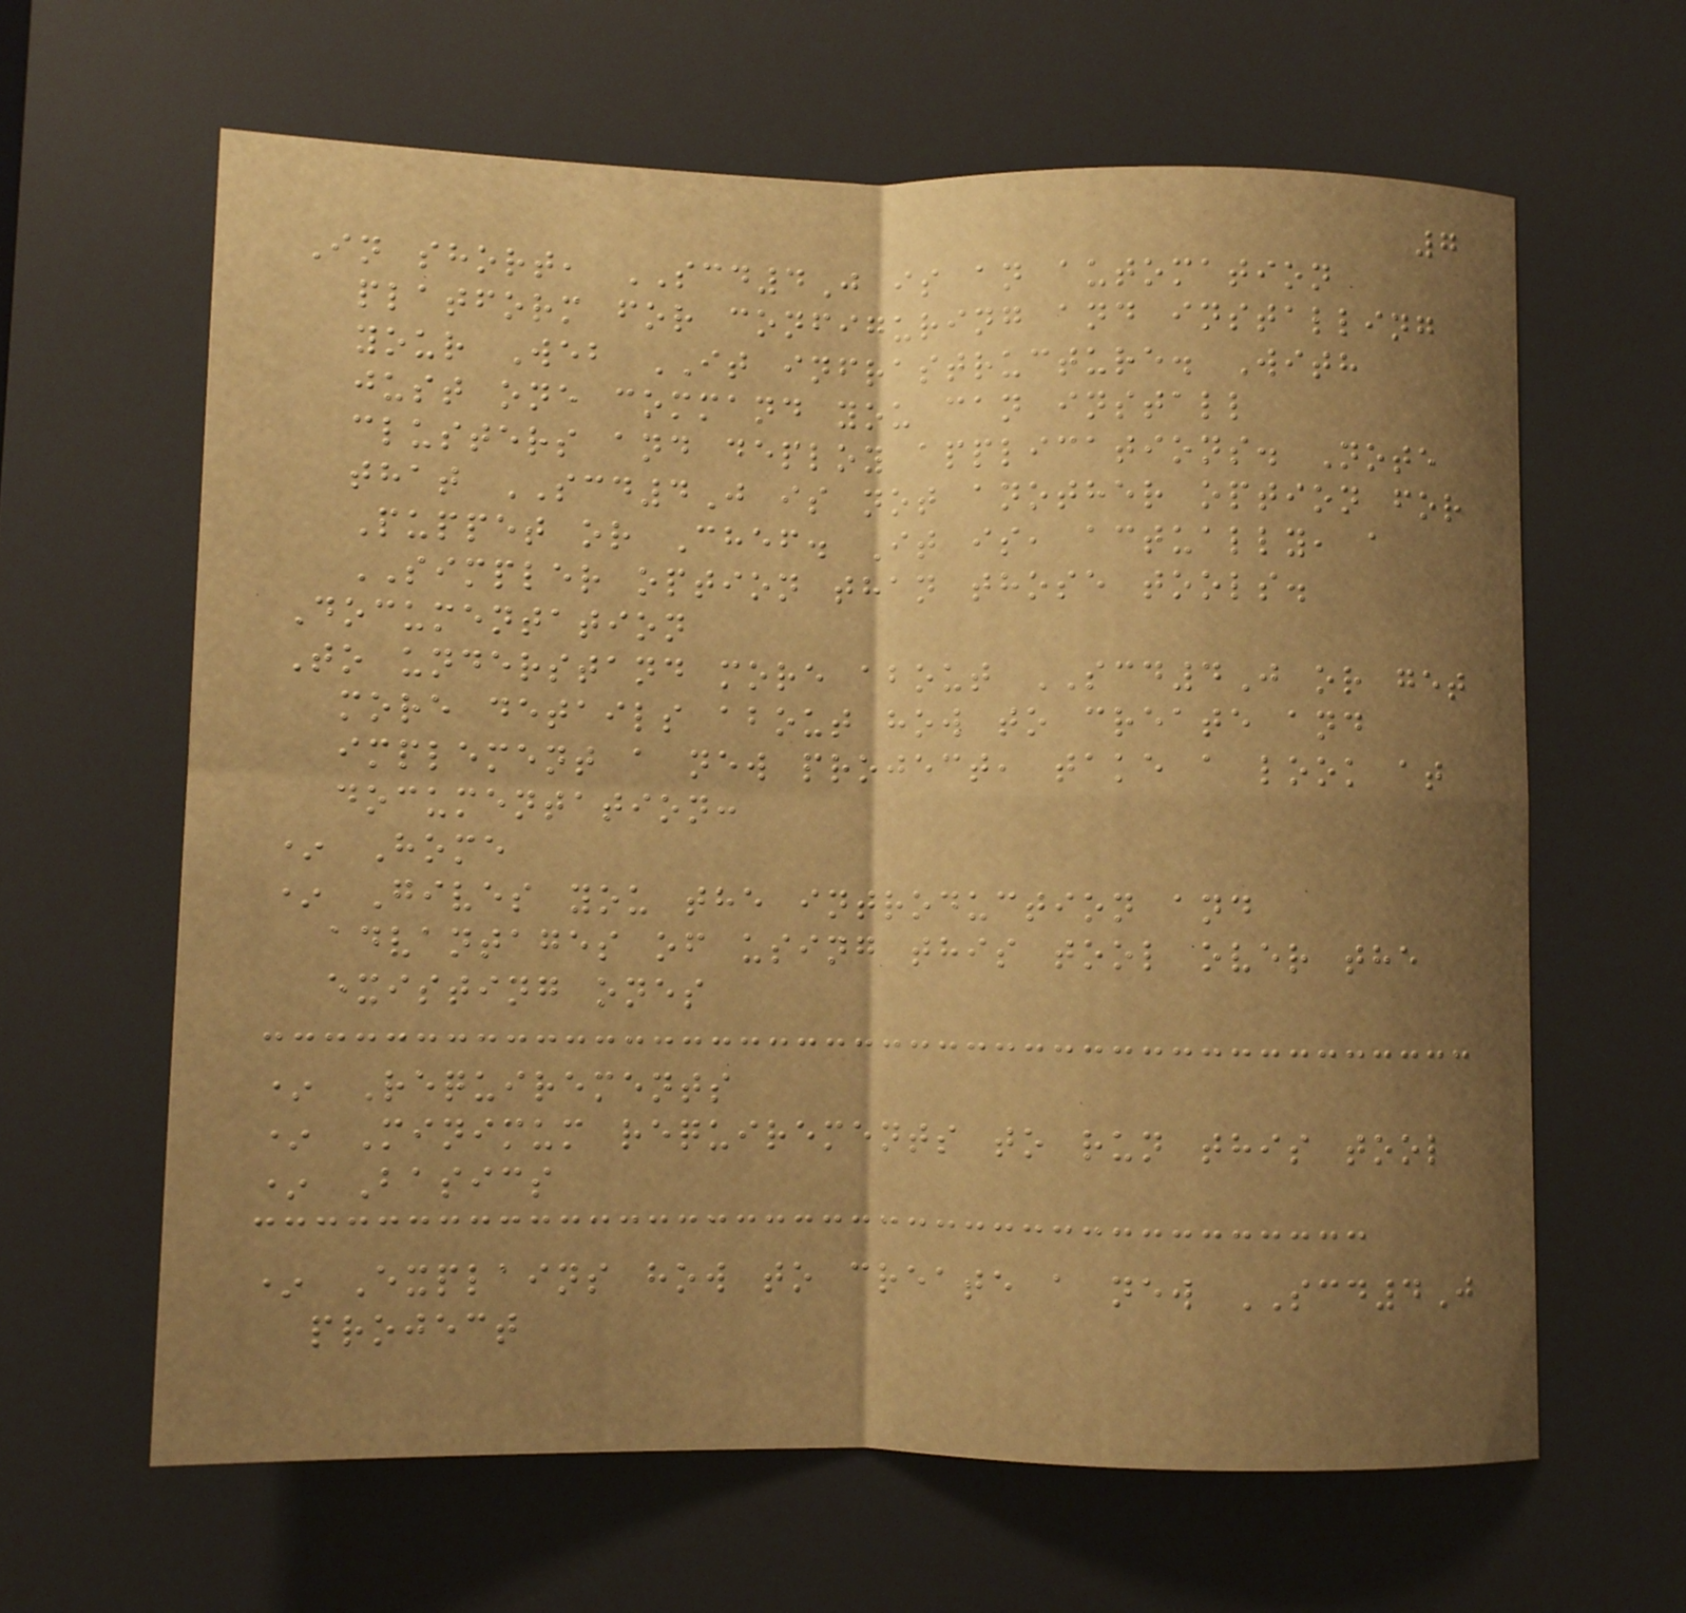7
In short, SCD4J is an automation
platform for configuring and installing
your Web IT infrastructure. With
just one command you can install
clusters and deploy applications. Note
that SCD4J is not another option for
Puppet or Chef. It is, actually, a
SIMPLER option than those tools.
Documentation
To understand more about SCD4J or get
more details about how to create and
implement a new project, take a look at
documentation:
* Home
* Gives you the introduction and
advantages of using this tool over the
existing ones
* Requirements
* Minimum requirements to run this tool
* Basics
* Explains how to create a new SCD4J
project
